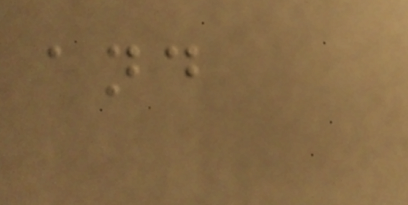and
